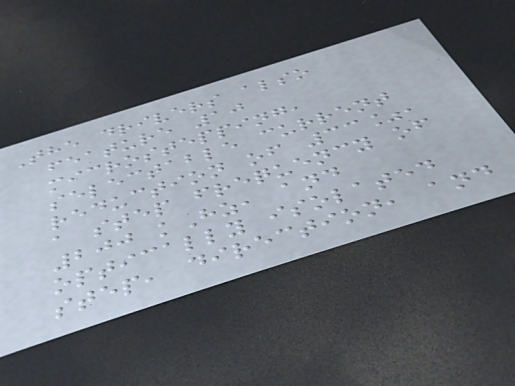The drivers also
feature 10
microstepping,
selectable current
reduction of 33%,
a step frequency of
200 kHz, and
optically isolated
step, direction, and
